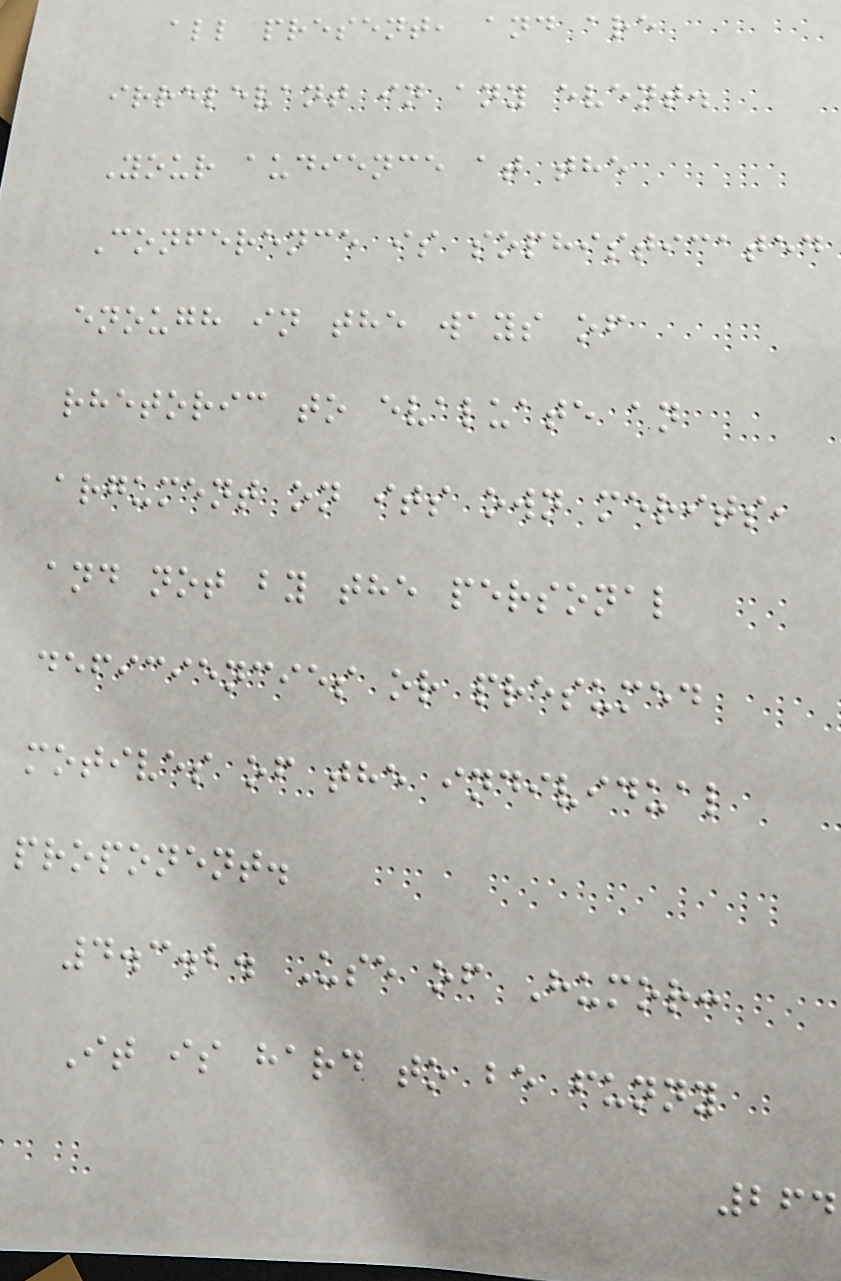all present, and are
irrelevant in any event.
Your audience at the
Conference is sophisticated
enough in the ways of
rhetoric to evaluate an
argument on its own merits,
and not by the personal
deficiencies or presumed
motives of the individual
proponent.
4.3.2. Use of Humor:
It is hard to be funny
264
